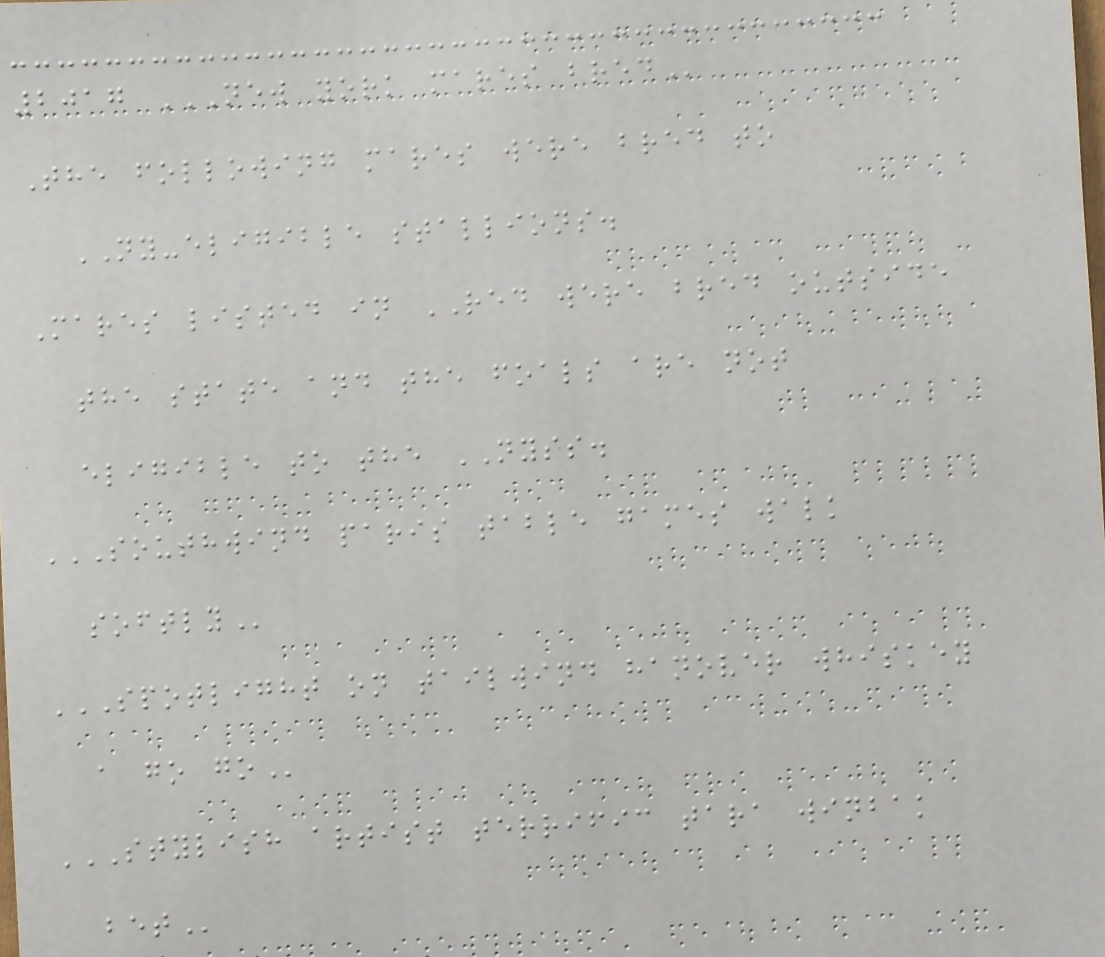2017 NEW YORK MARES BRED
The following mares were bred to
NY-eligible stallions.
Mares listed in RED were bred outside
the state and the foals are not
eligible to the NYSS.
SOUTHWIND PARIS TABLE GAMES WALK
SOFTLY
SPOTLIGHT ON TAILWIND HANOVER WHISKEY
A GO GO
STYLISH ARTIST TERRIFIC TARA WINBAK
BET
